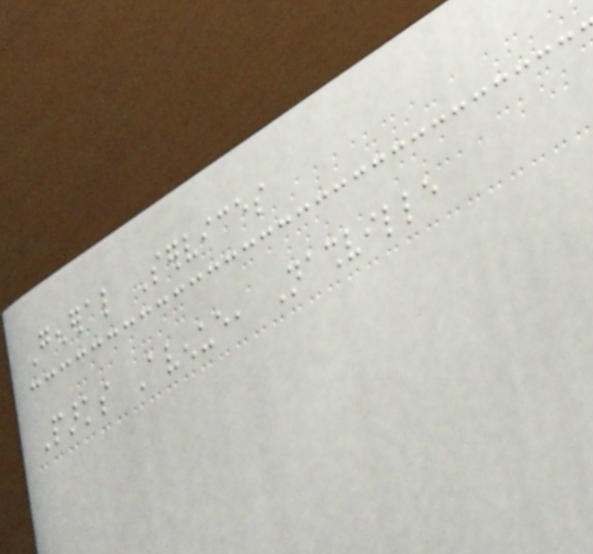General Services
Parks Avenue, Nashville
